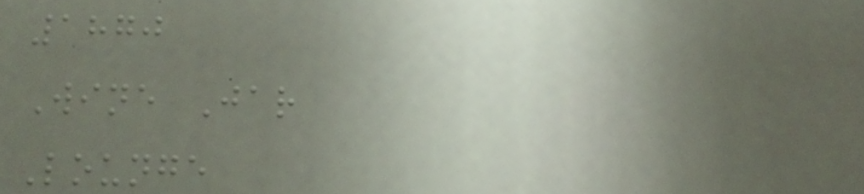1870
Wine Jar
Lounge
